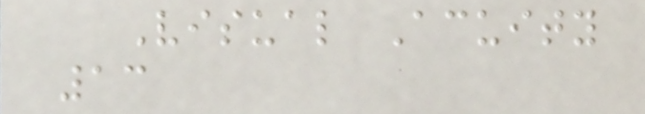Visual Acuity
13
